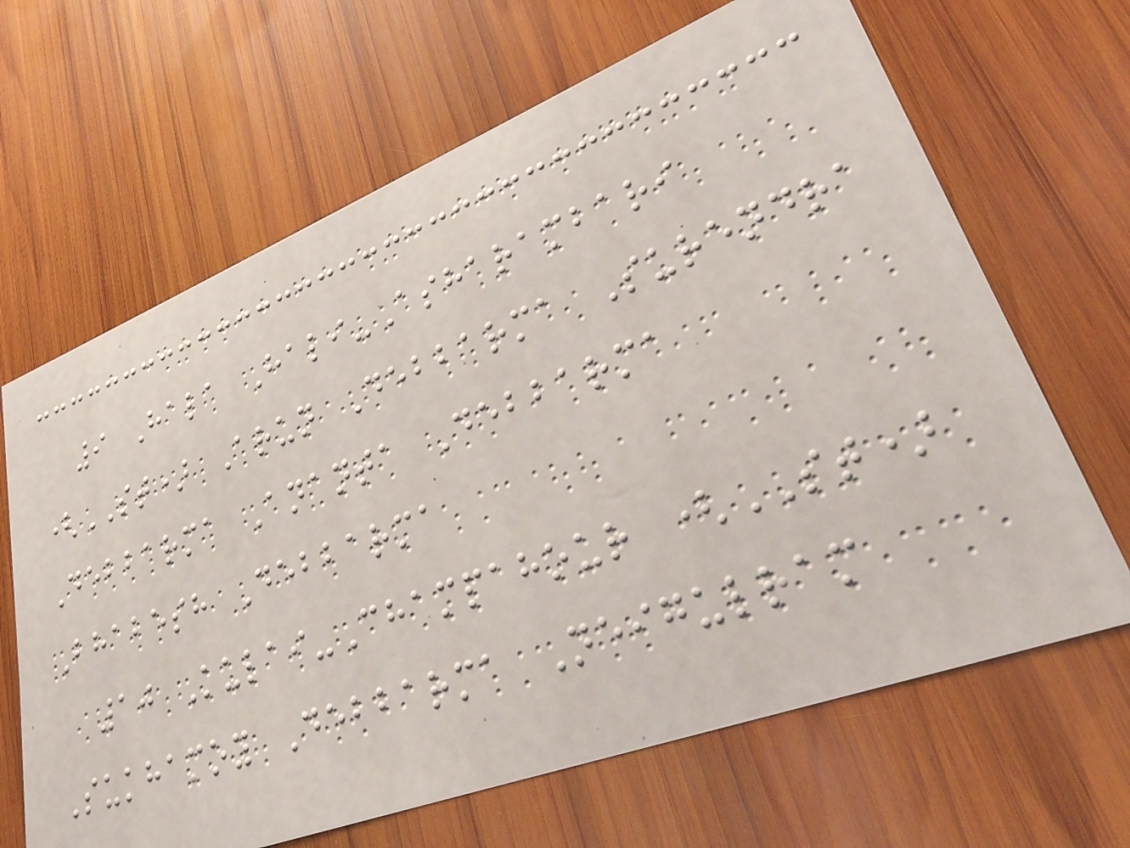9 Hala Hali-Asharambari
(ST) Arun Debbarma Surendra
Debbarma Ananta Debbarma
Bhabesh Debbarma
10 Kulai-Champahour (ST)
Sukhamoy Debbarma Neigulram
